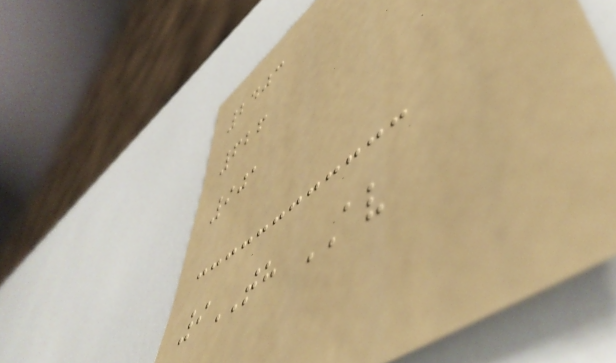2403
626
901
9TH AV
